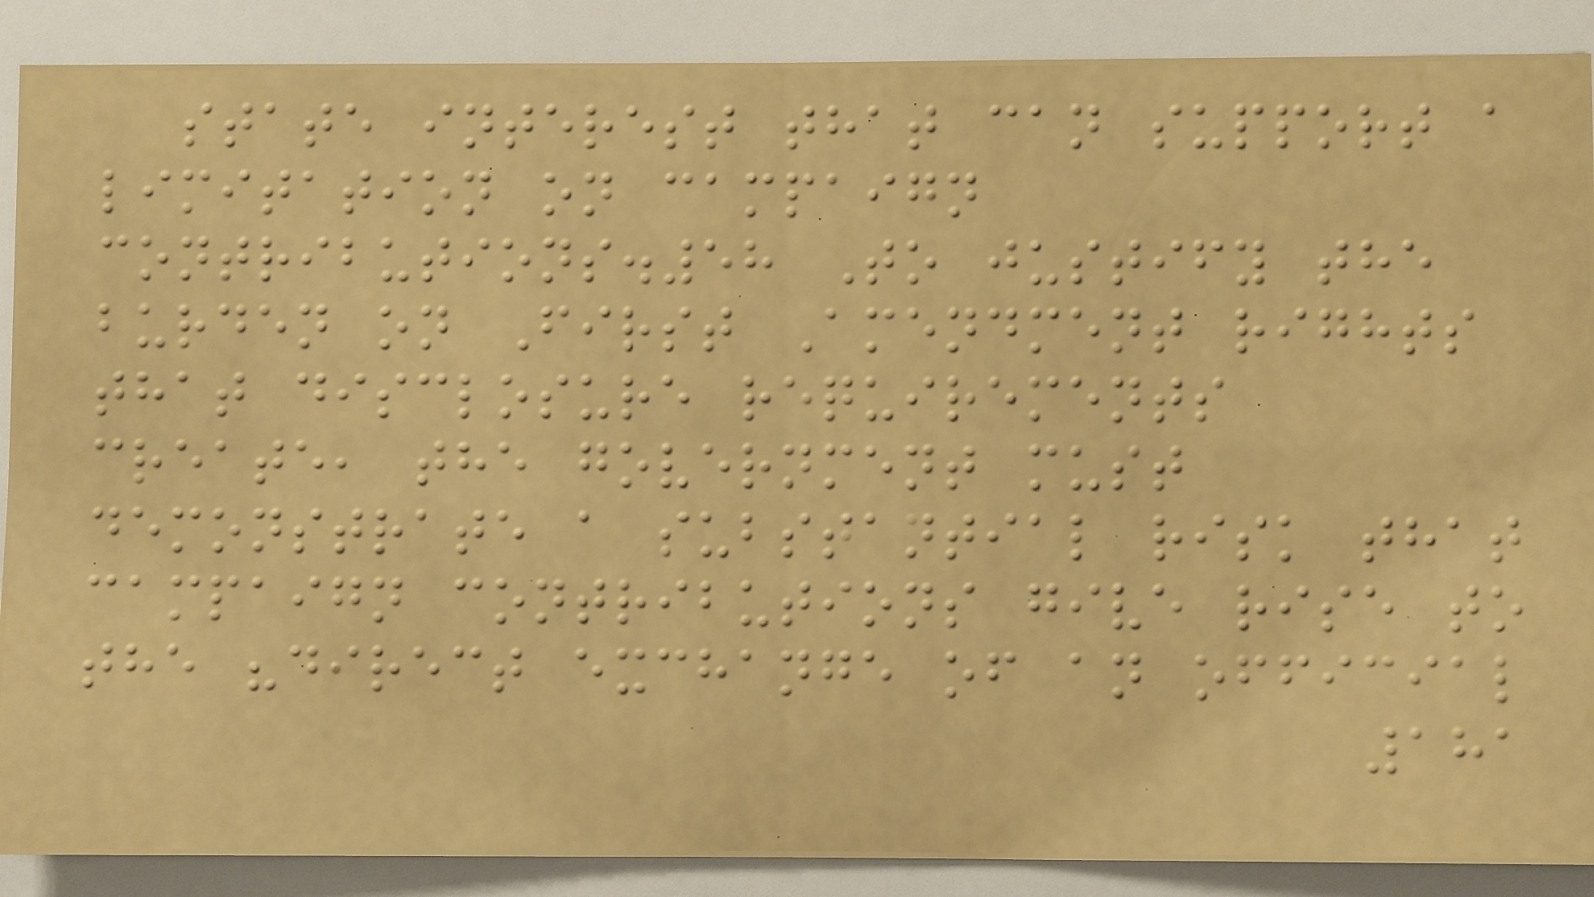state interest that can support a
limitation on campaign
contributions.58 To justify the
burden on First Amendment rights
that disclosure requirements
create, the government must
demonstrate a substantial risk that
campaign contributions give rise to
the "direct exchange of an official
181
